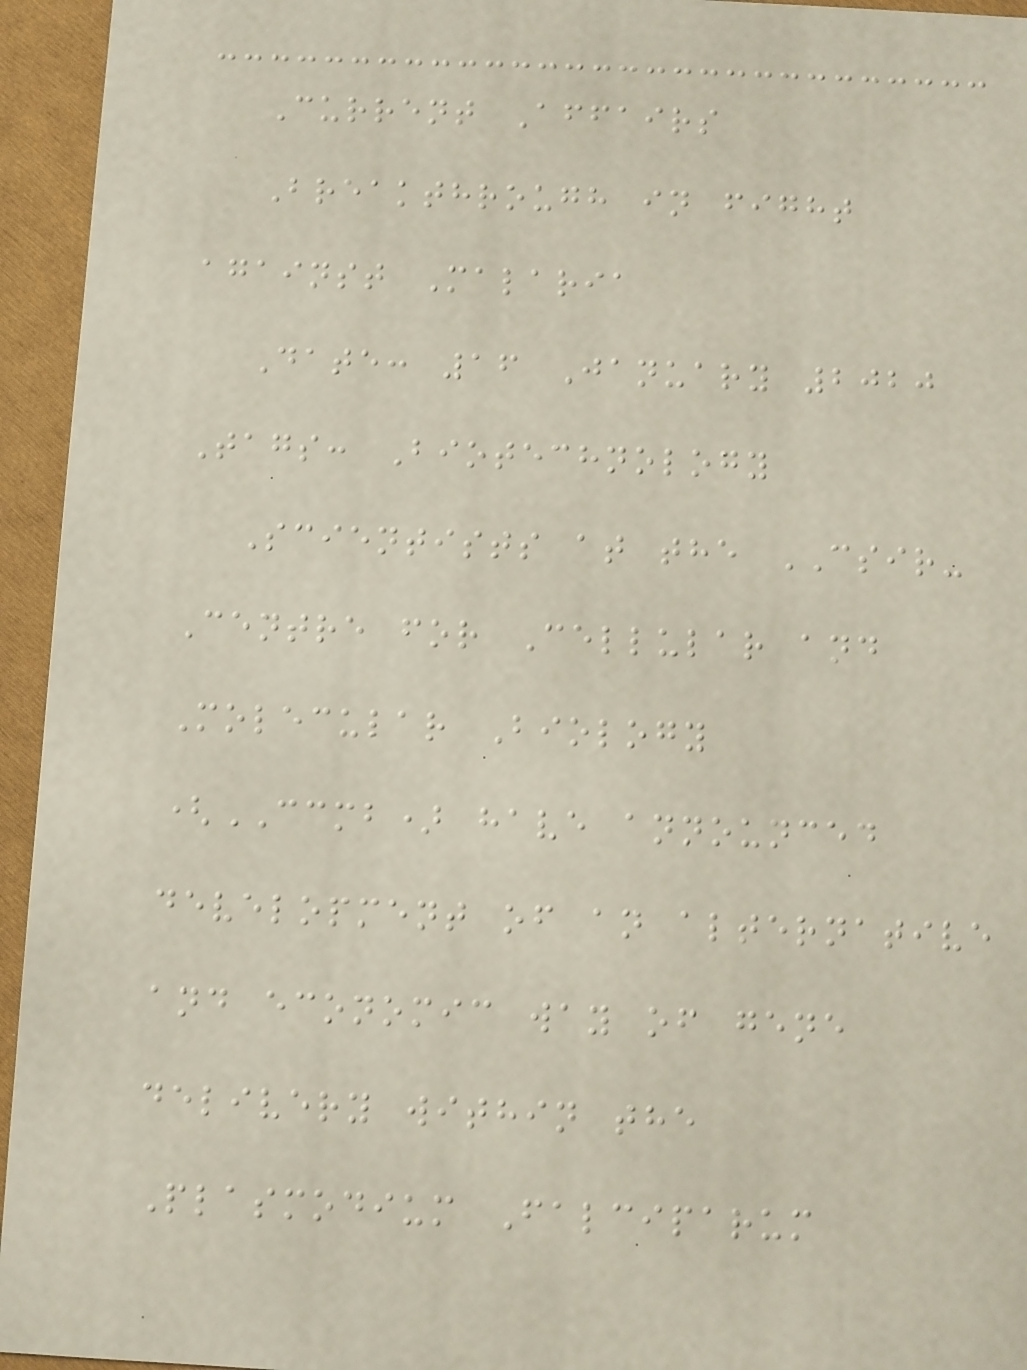Current Affairs
Breakthrough in fight
against Malaria
Date: 16 January 2020
Tags: Biotechnology
Scientists at the CSIR-
Centre for Cellular and
Molecular Biology
(CCMB) have announced
development of an alternative
and economic way of gene
delivery within the
Plasmodium Falciparum
